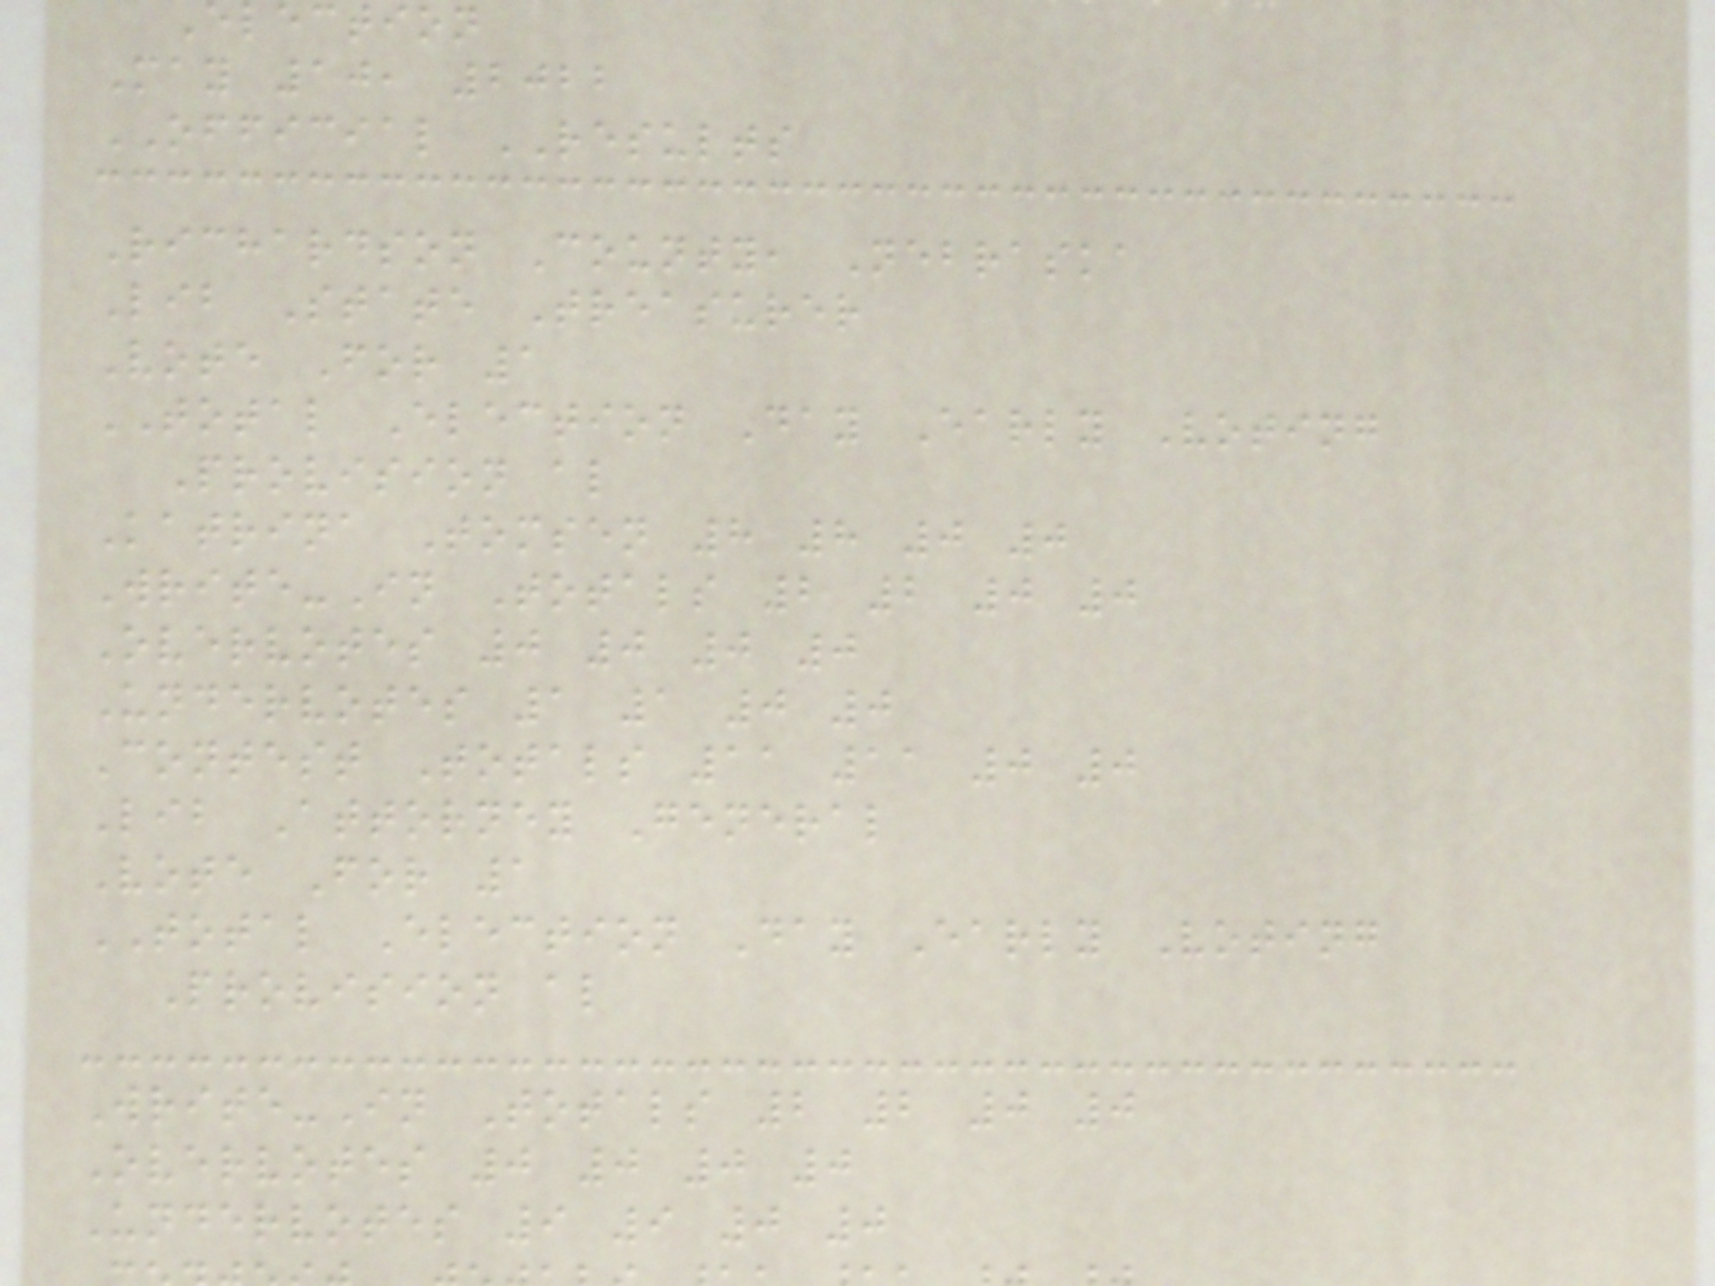Election
May 10, 2022
OFFICIAL RESULTS
Richardson County, Nebraska
Lib State Treasurer
Vote For 1
TOTAL Election Day Early Voting
Provision al
Katrina Tomsen 8 8 0 0
Write-In Totals 2 2 0 0
Overvotes 0 0 0 0
Undervotes 1 1 0 0
Contest Totals 11 11 0 0
Lib Attorney General
Vote For 1
TOTAL Election Day Early Voting
Provision al
Write-In Totals 2 2 0 0
Overvotes 0 0 0 0
Undervotes 9 9 0 0
